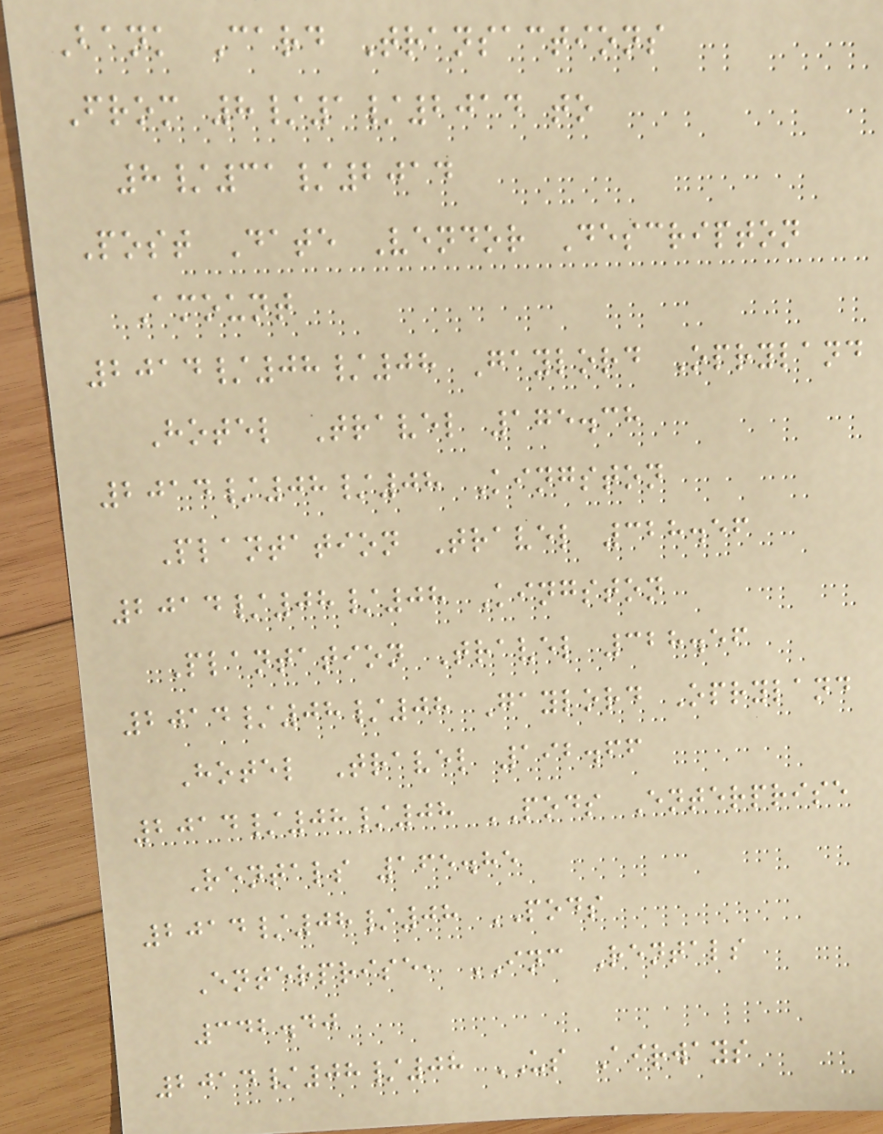Bank Card Transactions
From 8/1/2014 to
8/31/2014
Post Date Vendor Descripton
Amount
2014/08/08 Gaylord Opryland
Hotel Travel 175.38
2014/08/08 Kingston
Plantation Travel 328.56
2014/08/08 Kingston
Plantation Travel 328.56
2014/08/08 Gaylord Opryland
Hotel Travel 192.66
2014/08/08 PODS Enterprise
Rentals 165.85
2014/08/08 PODS
Enterprise, INC Rentals
342.40
2014/08/08 US Airways
